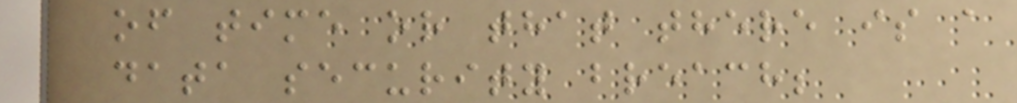of time or that there is a
data security breach;
